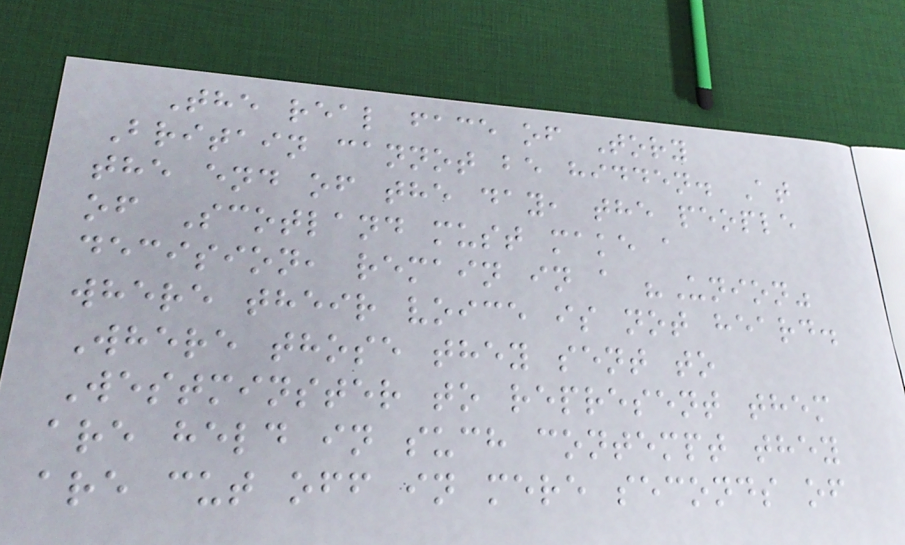The real face of Tory
Britain cannot be hidden. At
the end of the day, the people
of Scotland must make a
decision, remain in a "Union"
where their voice is not heard.
Where those they sent to
Westminster to represent them
are held in such contempt they
are cut off in mere seconds of
